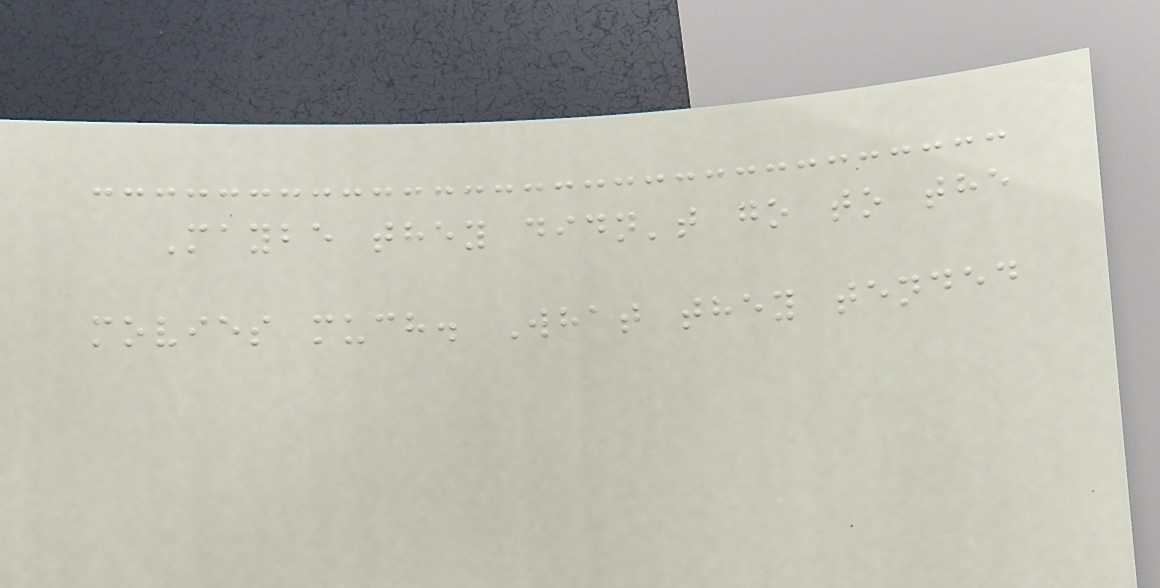Maybe they didn't go to the
movies much. What they tended
